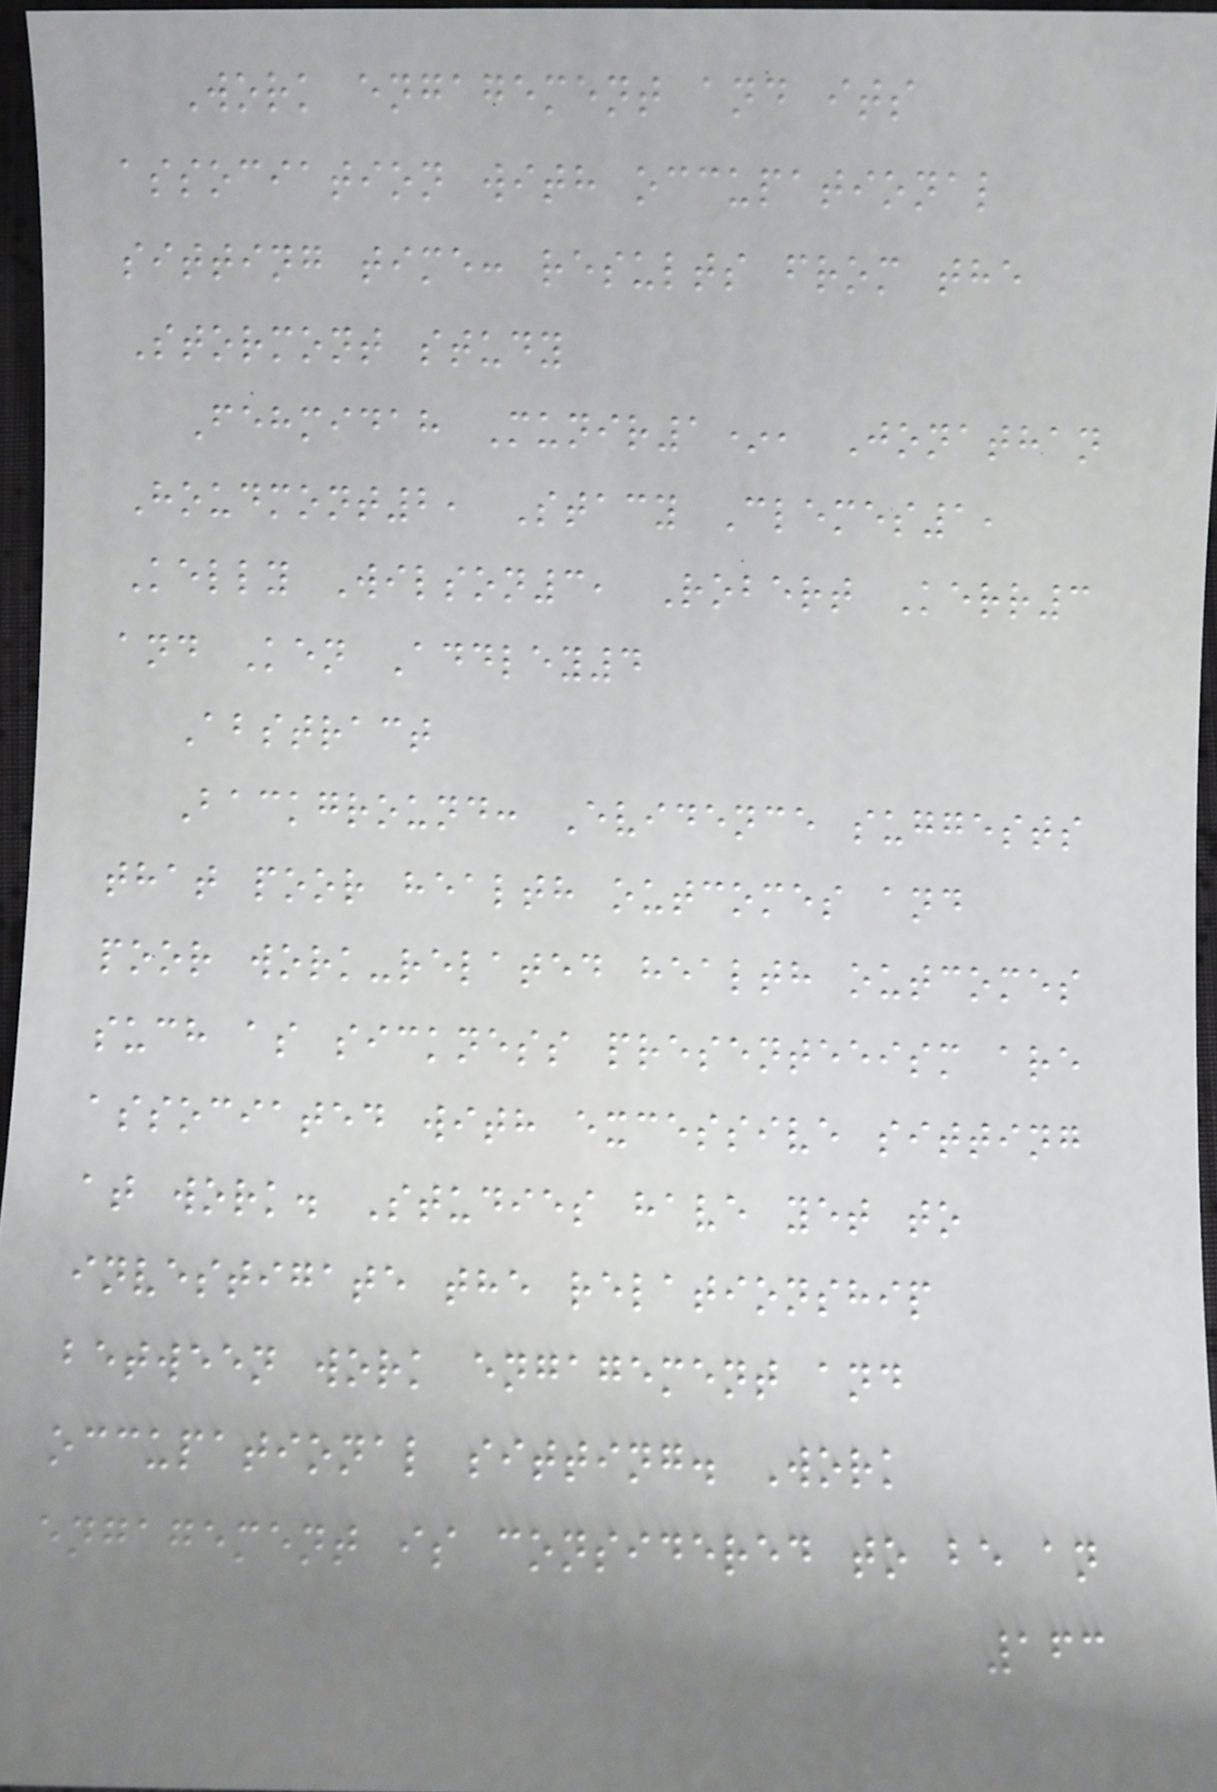Work engagement and its
association with occupational
sitting time: results from the
Stormont study
Fehmidah Munir1*, Jonathan
Houdmont2, Stacy Clemes1,
Kelly Wilson3, Robert Kerr3
and Ken Addley4
Abstract
Background: Evidence suggests
that poor health outcomes and
poor work-related health outcomes
such as sickness presenteeism are
associated with excessive sitting
at work. Studies have yet to
investigate the relationship
between work engagement and
occupational sitting. Work
engagement is considered to be an
163
